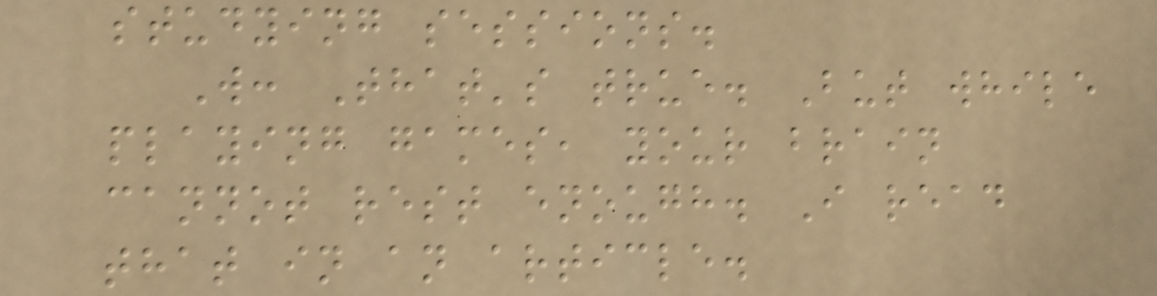studying sessions.
W: That's true. But while
playing games, your brain
cannot rest enough. I read
that in an article.
